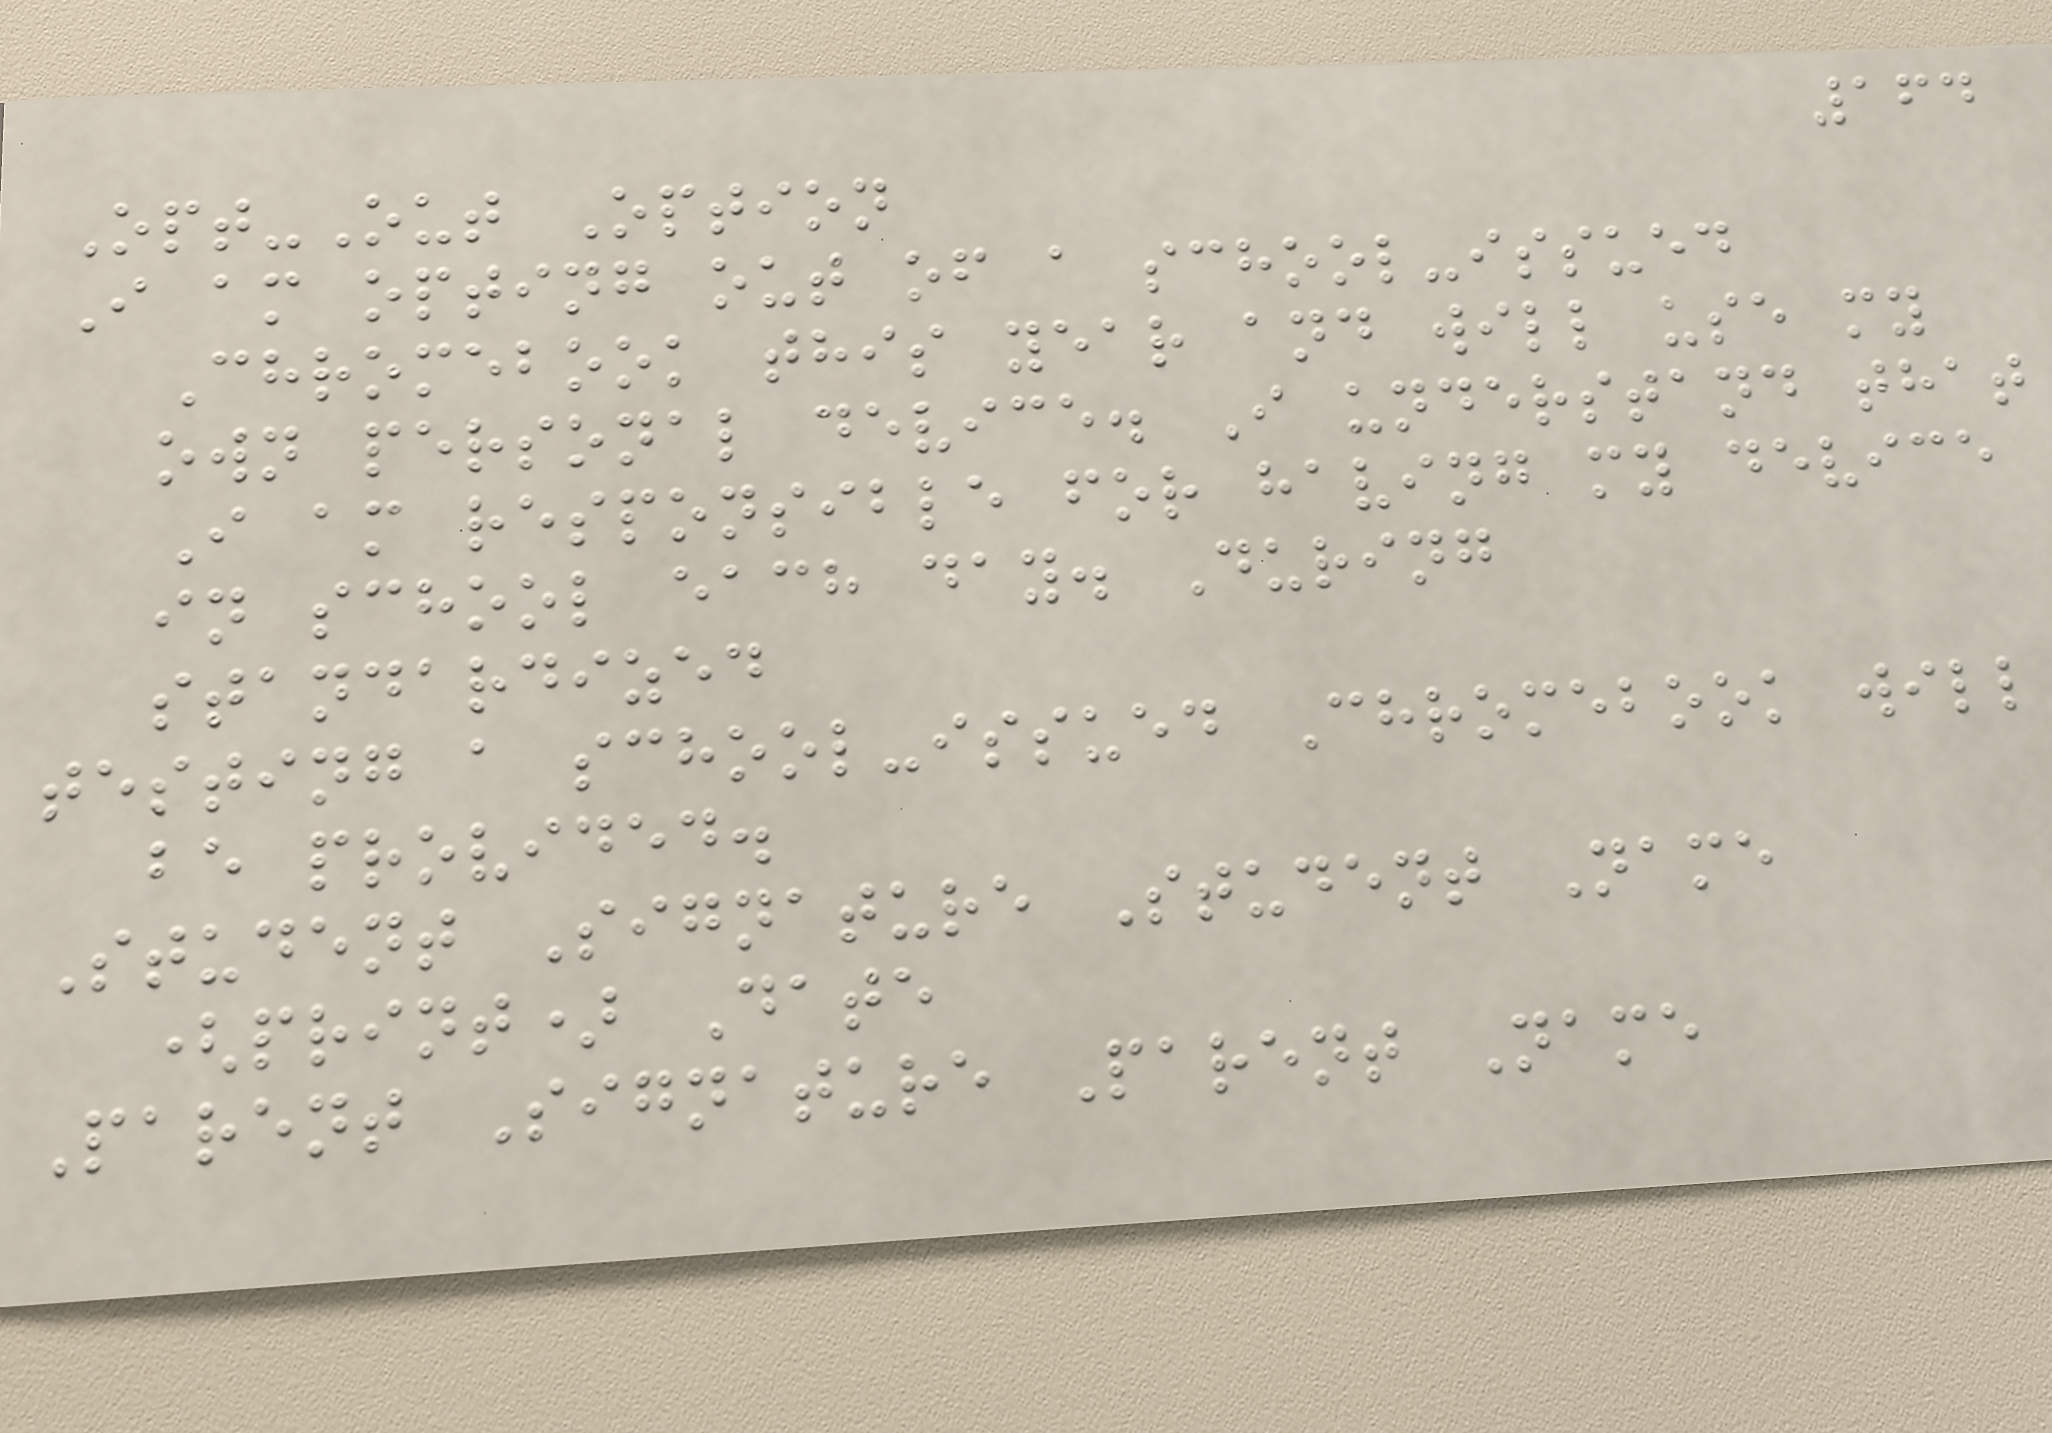164
Opt-Out Option
I am opting out of a school-issued
Chromebook this year and will use my
own personal device. I understand that
I am responsible for having my device
in school each day. During
standardized
testing a school-issued Chromebook will
be provided.
Student Signature Student Name
(print) Date
Parent Signature Parent Name
